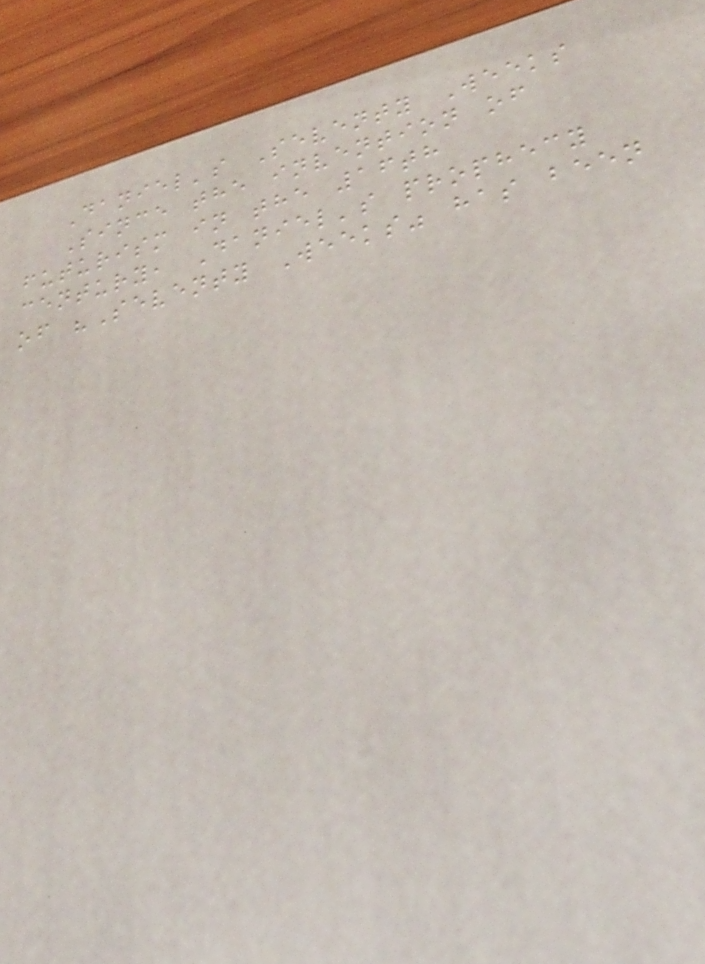Daniel's Seventy Weeks
Since the invention of
futurism in the 16th
century, Daniel's prophecy
of "Seventy Weeks" has been
